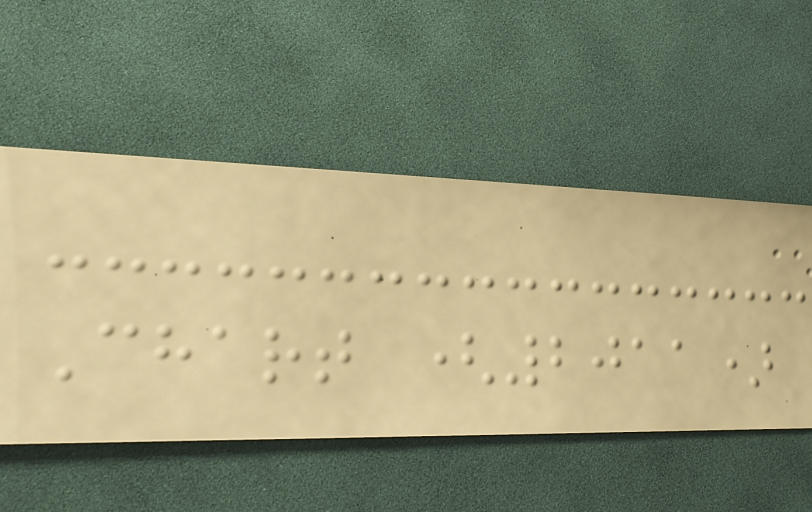Chart (2011)
